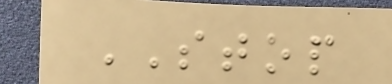STOP
